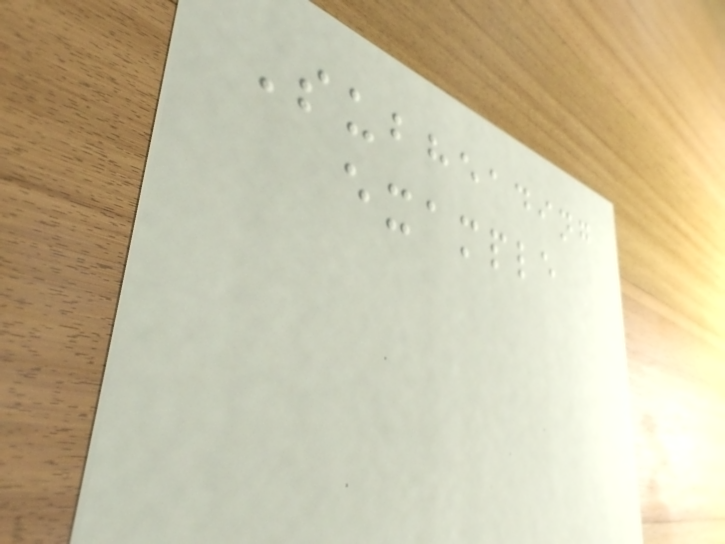Subheading
example
